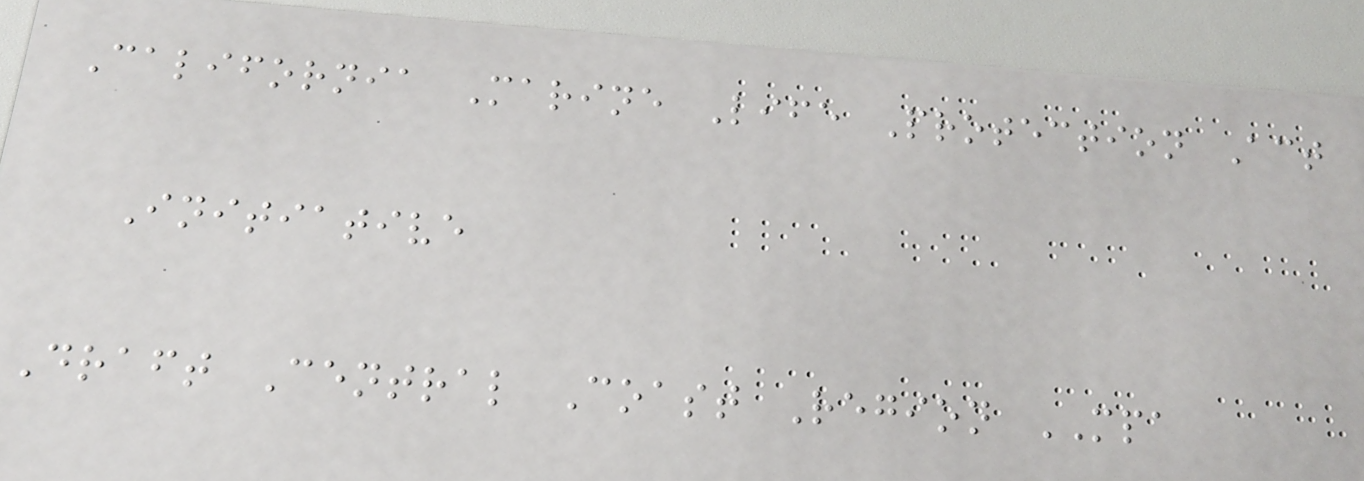California Marine Life Protection Act
Initiative
Draft Central Coast Region MPA
